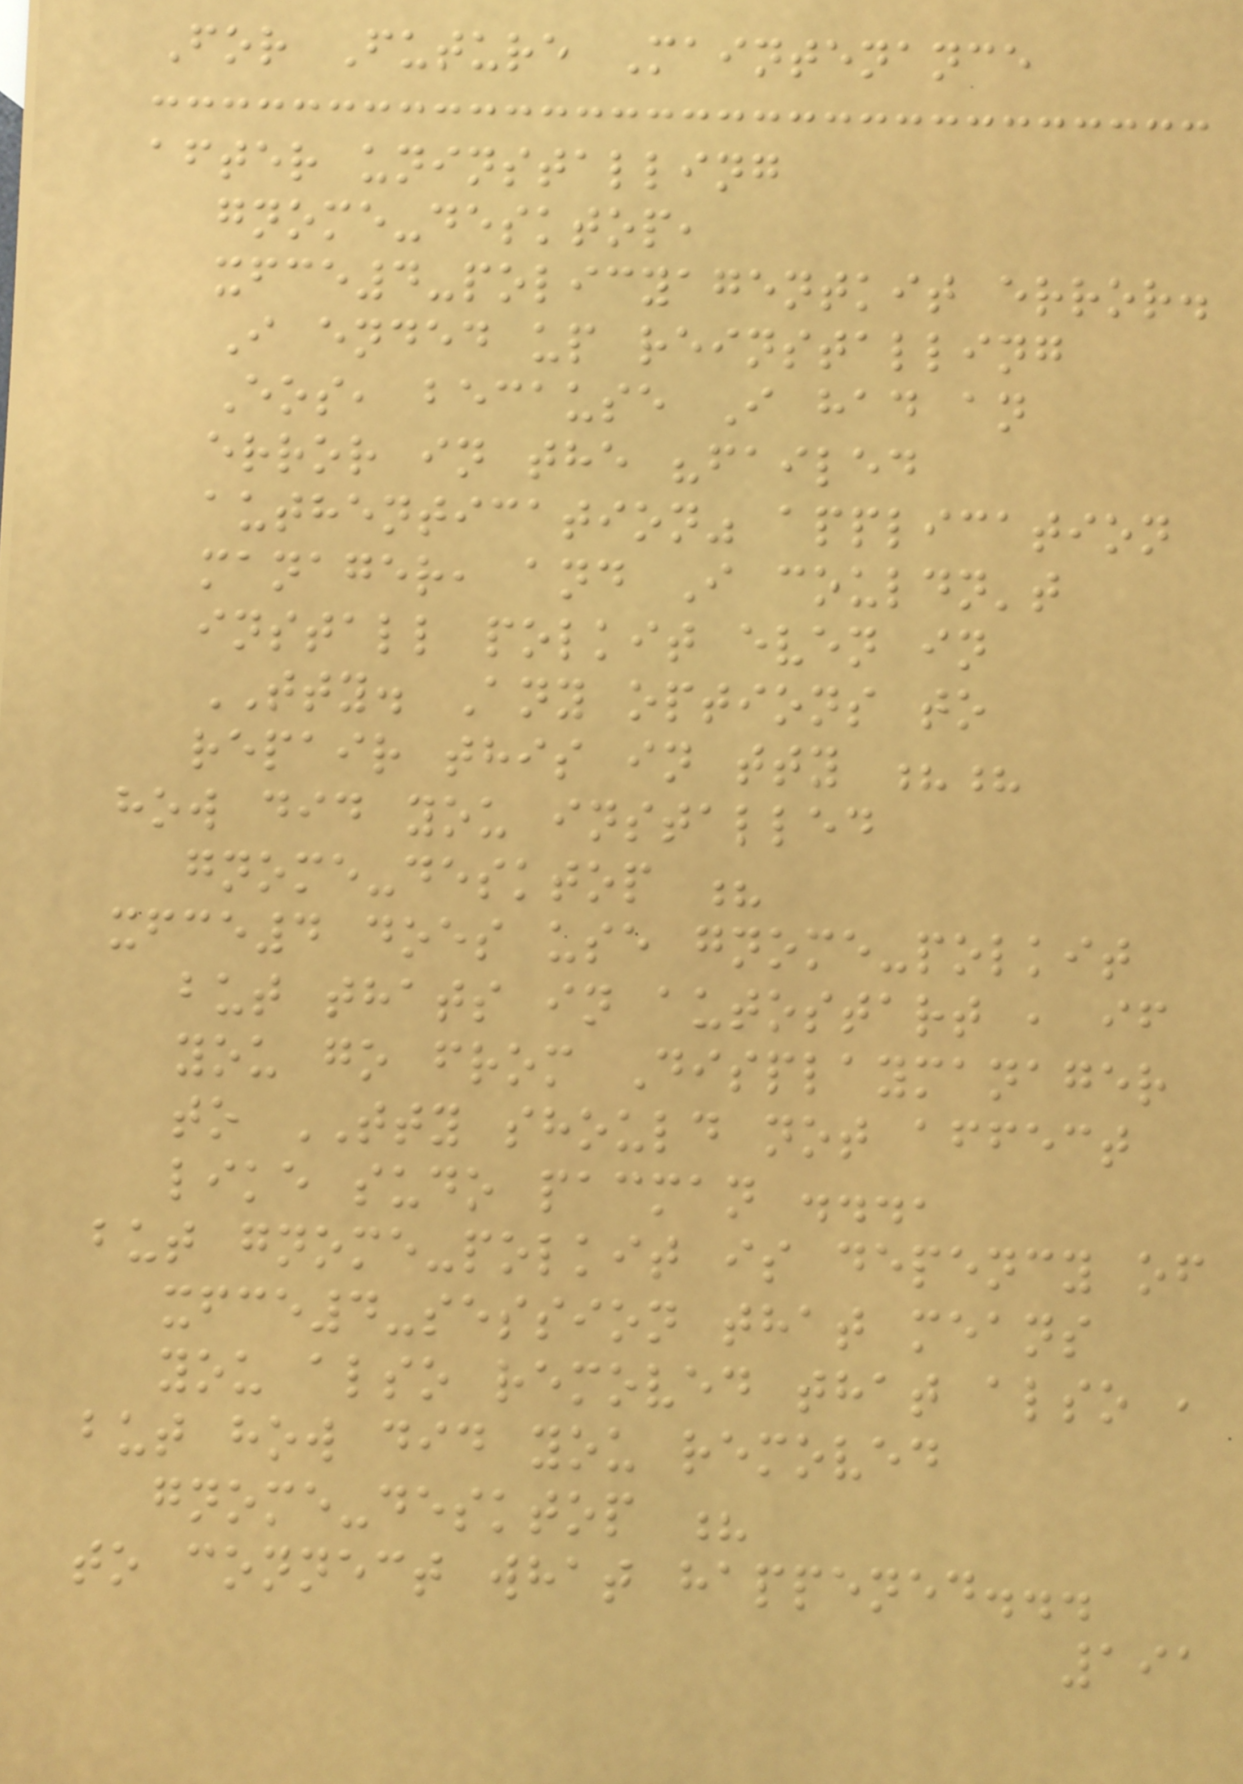For Future Maintenance
after uninstalling
gnome-desktop,
xfce4-policyagentkit error.
I ended up reinstalling
Eos, because I had an
error in the "failed
authentication" application
manager, and I couldn't
install polkit even in
TTY. Any options to
repair this in tty ??
how did you installed
gnome-desktop ?
xfce4 does use gnome-polkit
but thats in autostart , if
you go from Displaymanager
to TTY should not affect
like sudo pacman ...,
but gnome-polkit is depency of
xfce4-session that means
you also removed that also ,
but how did you removed
gnome-desktop ?
to connect what happened...
191
